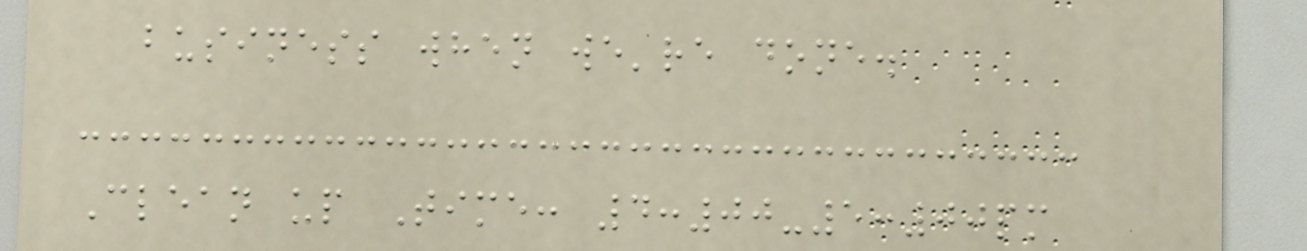business when we're done.
Clean up Time: 4:00-5:00pm
